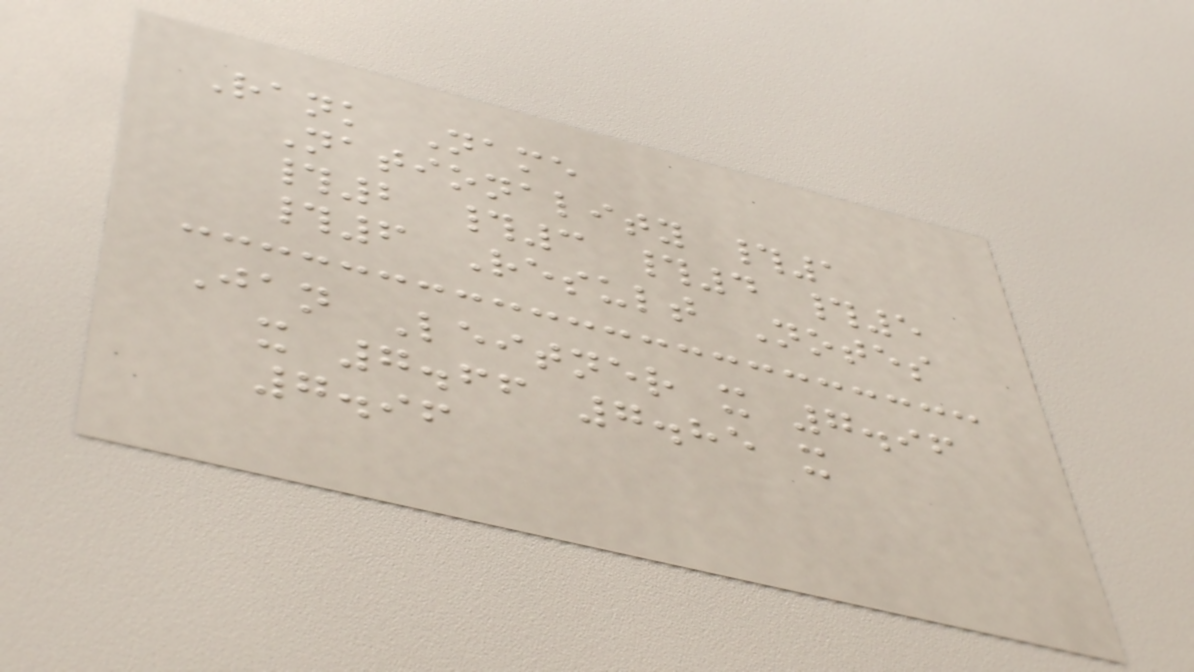Rank Name
Nationality #1
#2 #3 #4 #5
#6 Result Notes
Jan Leitner x 7.96
x 7.66 7.85 x
7.96
